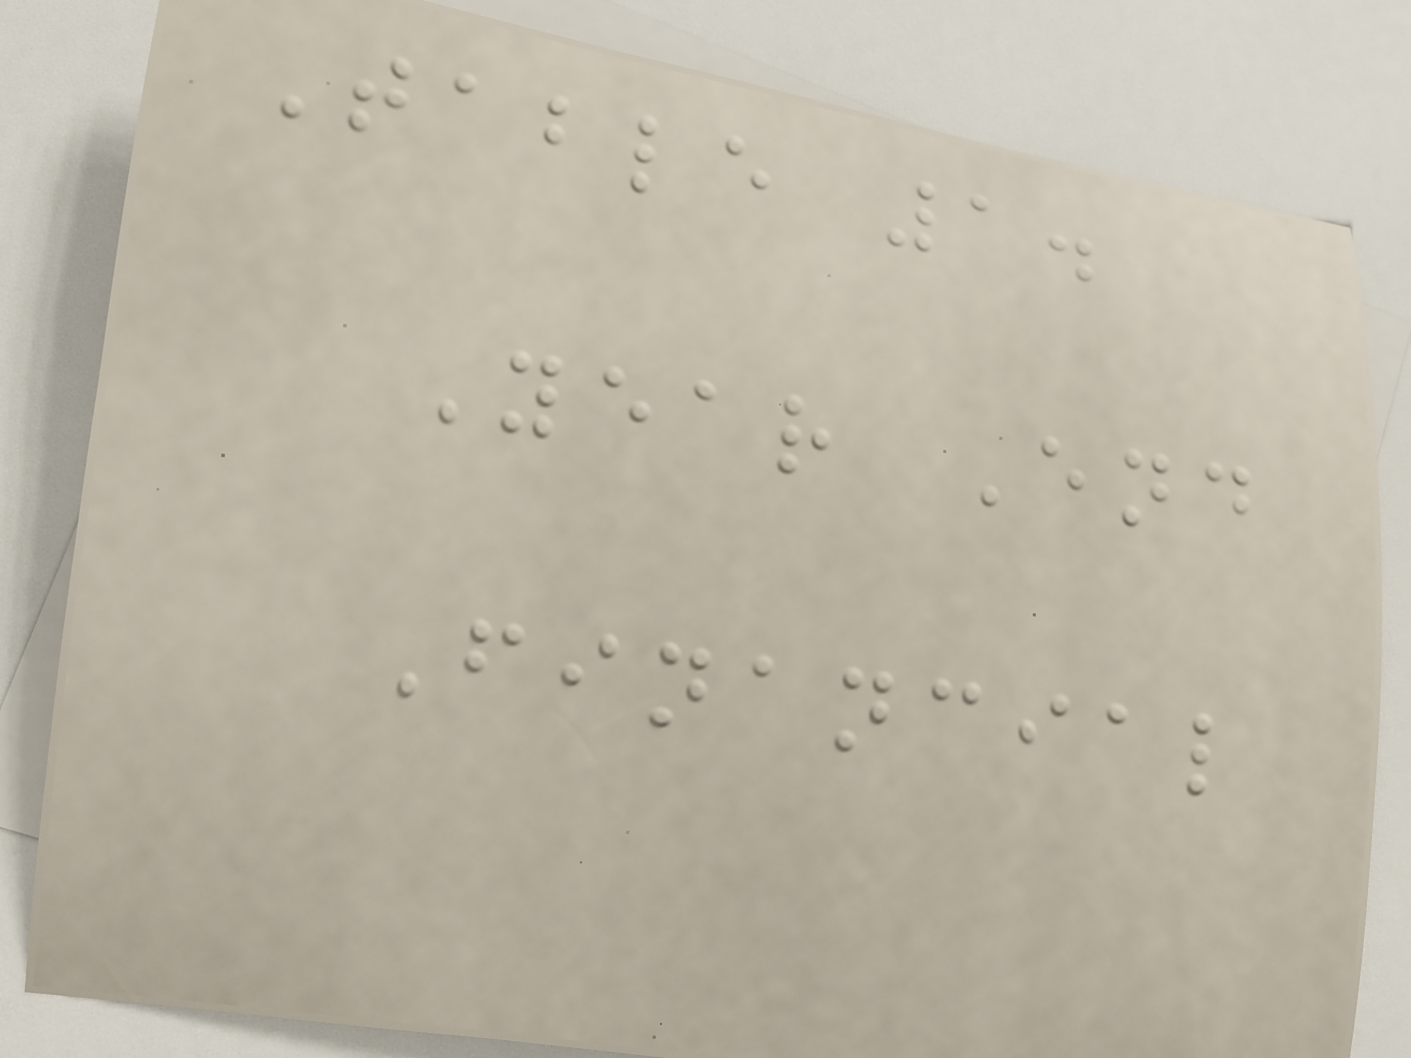Table 1.
Year End
Financial
